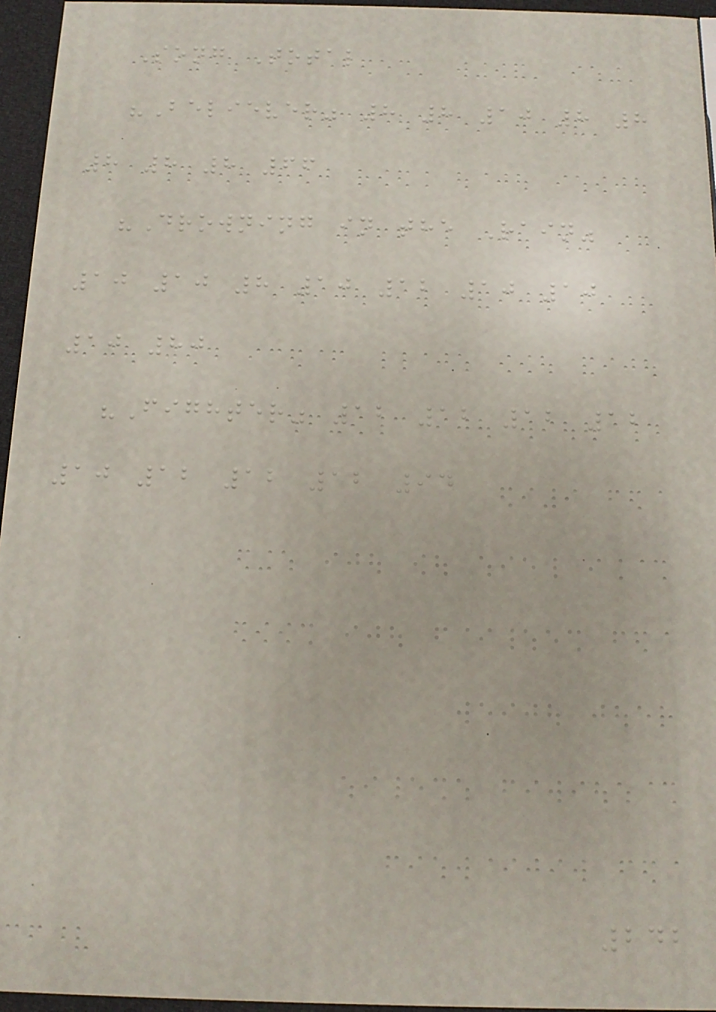Song Total
"Believer" 8 8 10 8 8
8 8 8 66
"Drowning in the Rain"
10 10 8 10 12 10 10
10 80
"Fighter" 12 12 12 12
10 12 12 12 94
242
